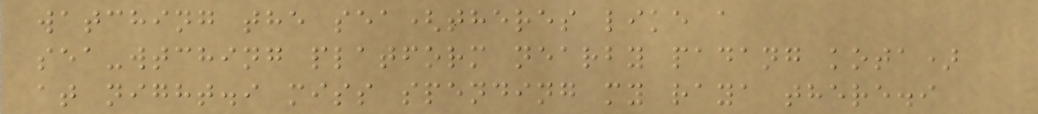watching the sea(theres like a
sea-wtching platform nearby padang kota)
at night.i miss spending my raya there.i
